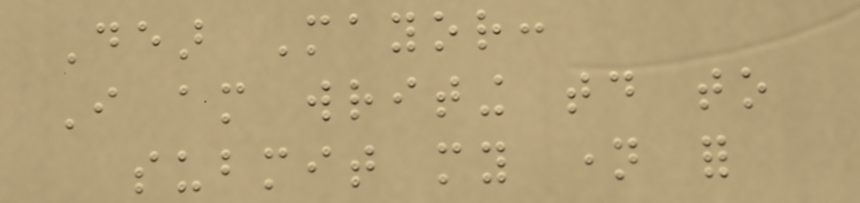Dear Mayor:
I am writing today to
submit my name for
